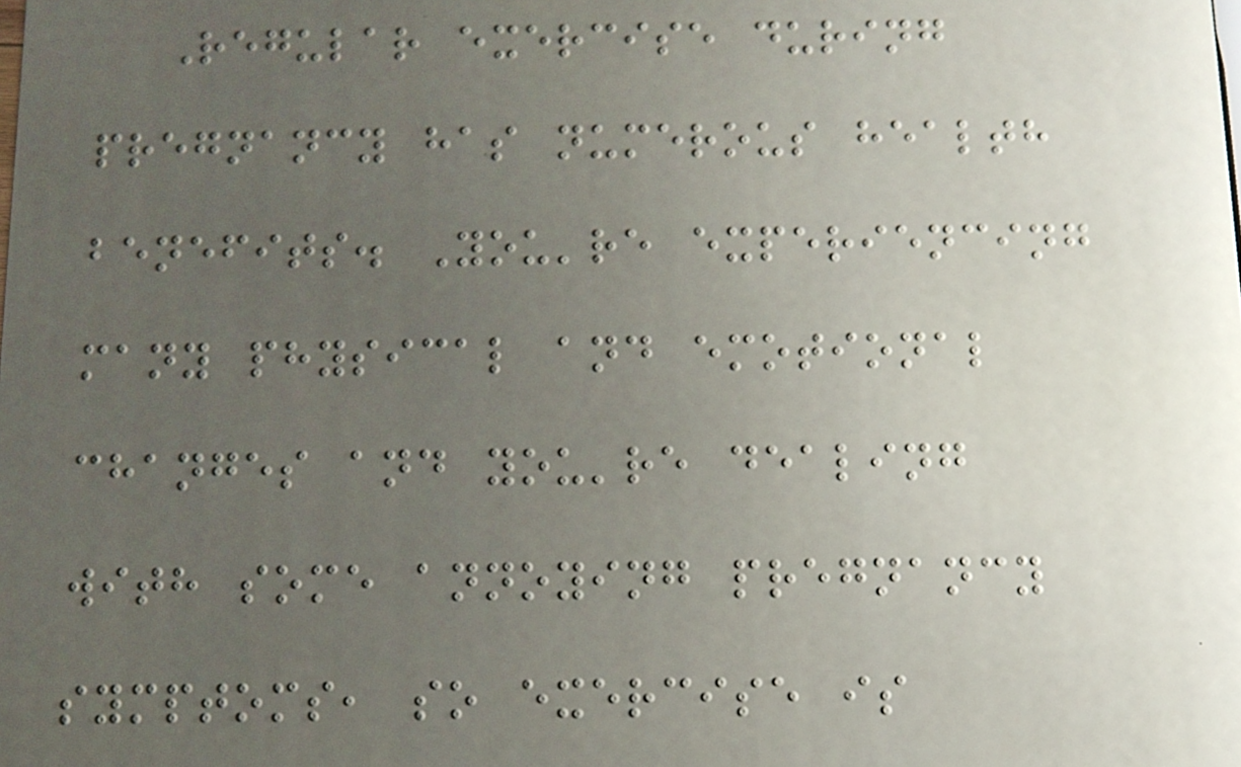Regular exercise during
pregnancy has numerous health
benefits. You're experiencing
many physical and emotional
changes and you're dealing
with some annoying pregnancy
symptoms, so exercise is
